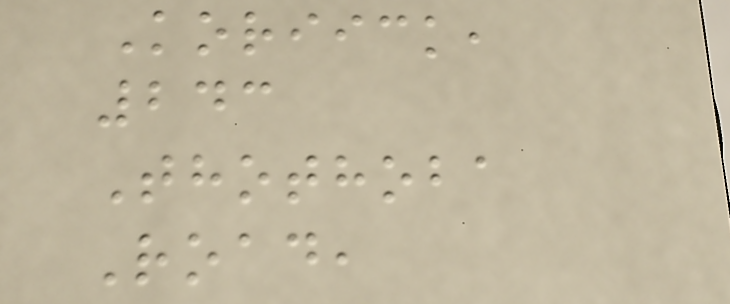Koriick,
243
Thothoba
Road,
